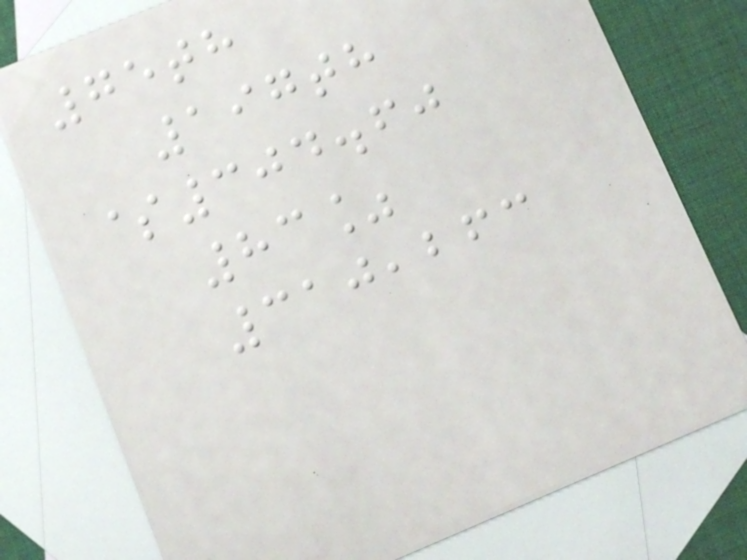75th
197th
$304.60
83%
310,263
